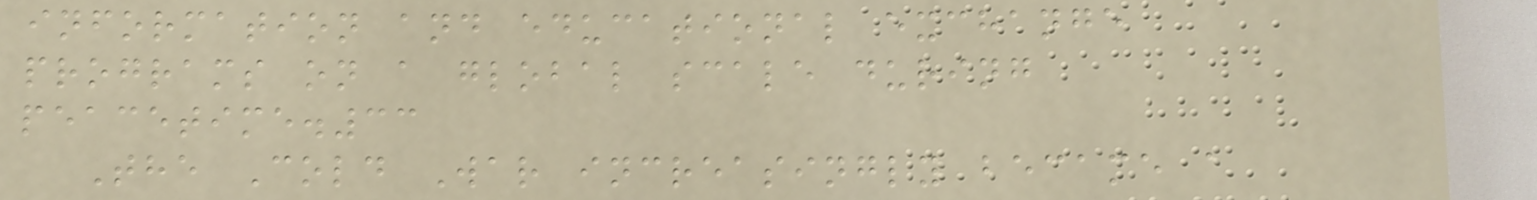information and educational exchange
programs on a global scale during
peacetime.33
The Cold War increasingly became a
